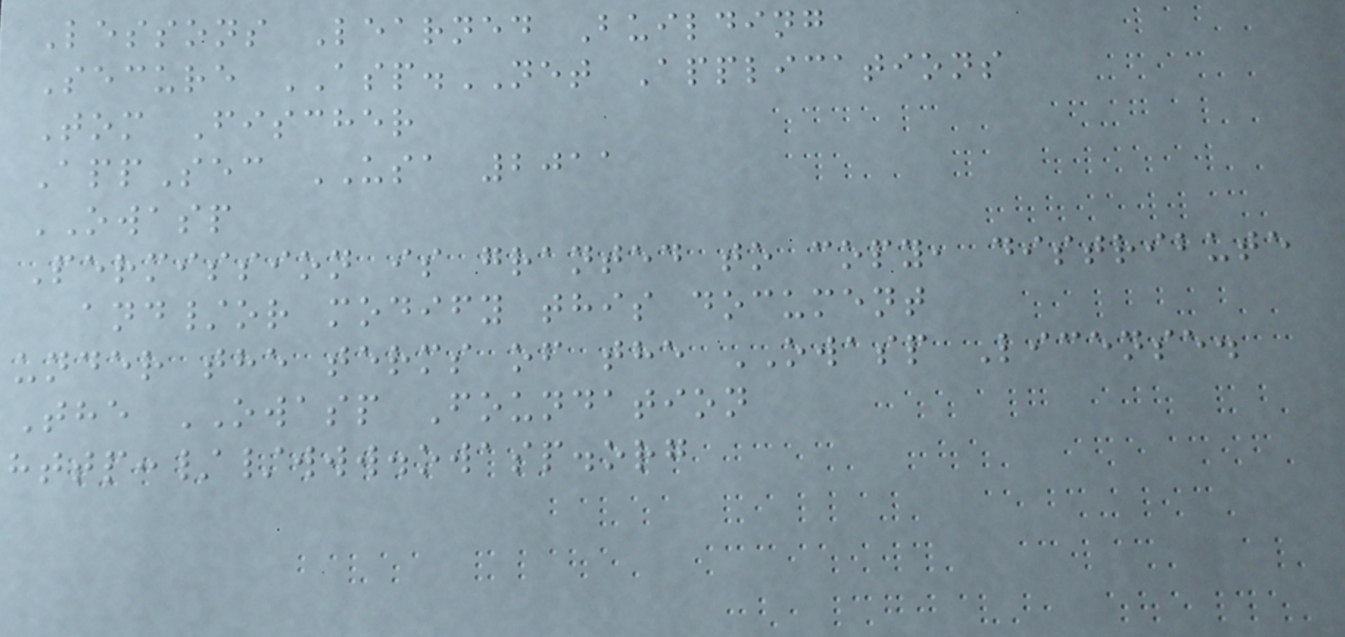Lessons Learned Building
Secure ASP.NET Applications
Tom Fischer
AppSec USA 2011
OWASP
Permission is granted to copy, distribute
and/or modify this document
under the terms of the OWASP License.
The OWASP Foundation
http://www.owasp.org
